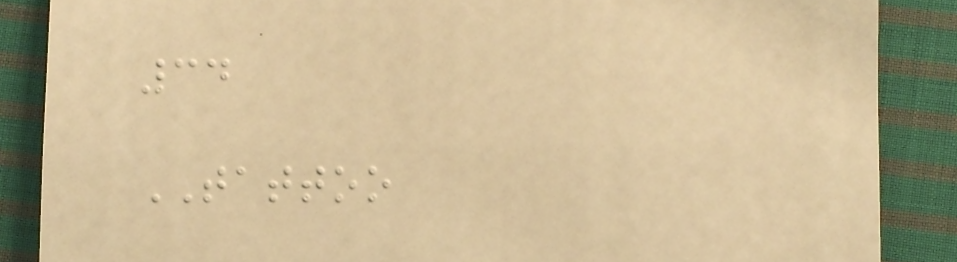34
TATTOO
